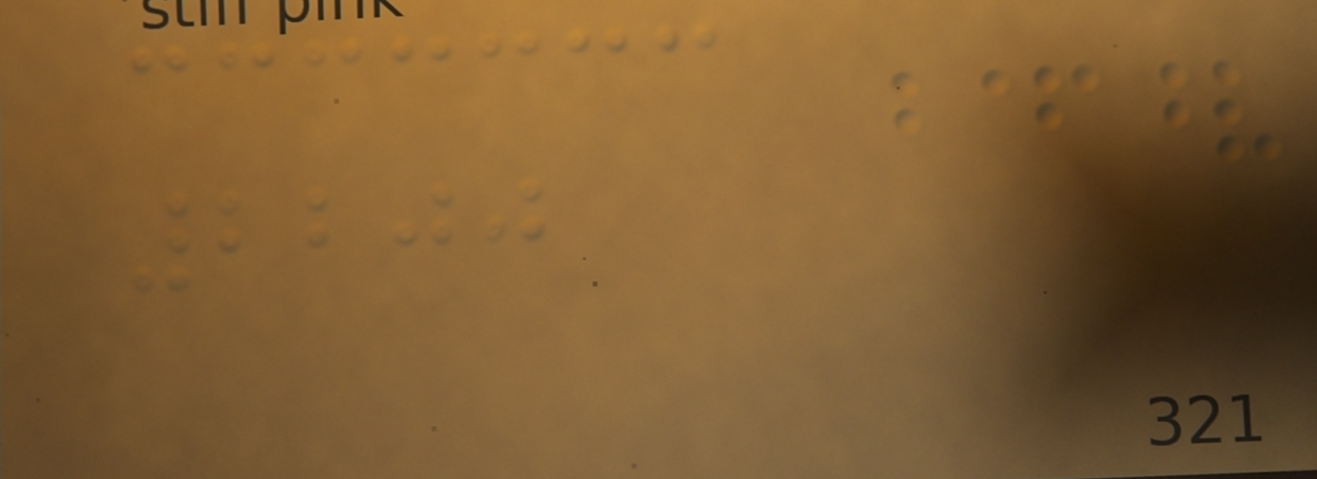2200
